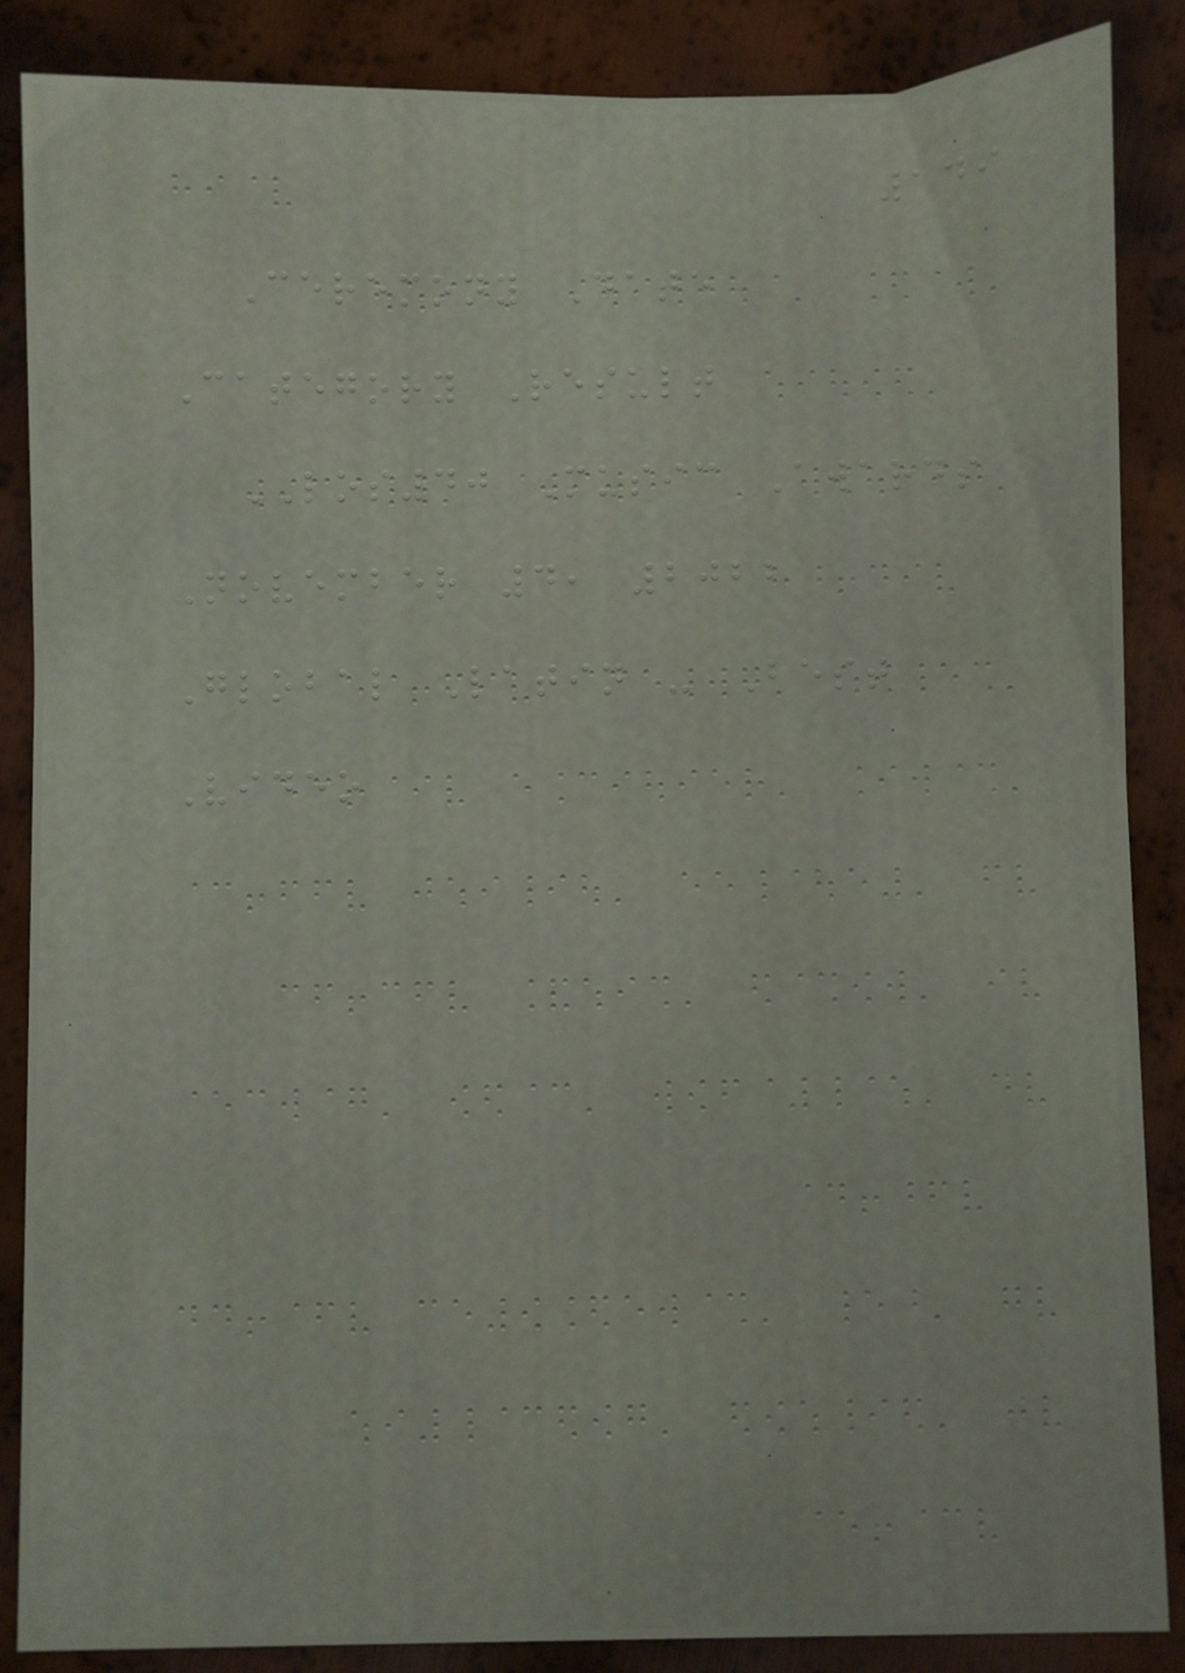149
Ceremony Date
Category Result
LOS40 Music Awards
November 4, 2022
Global Latin - Best
Video
